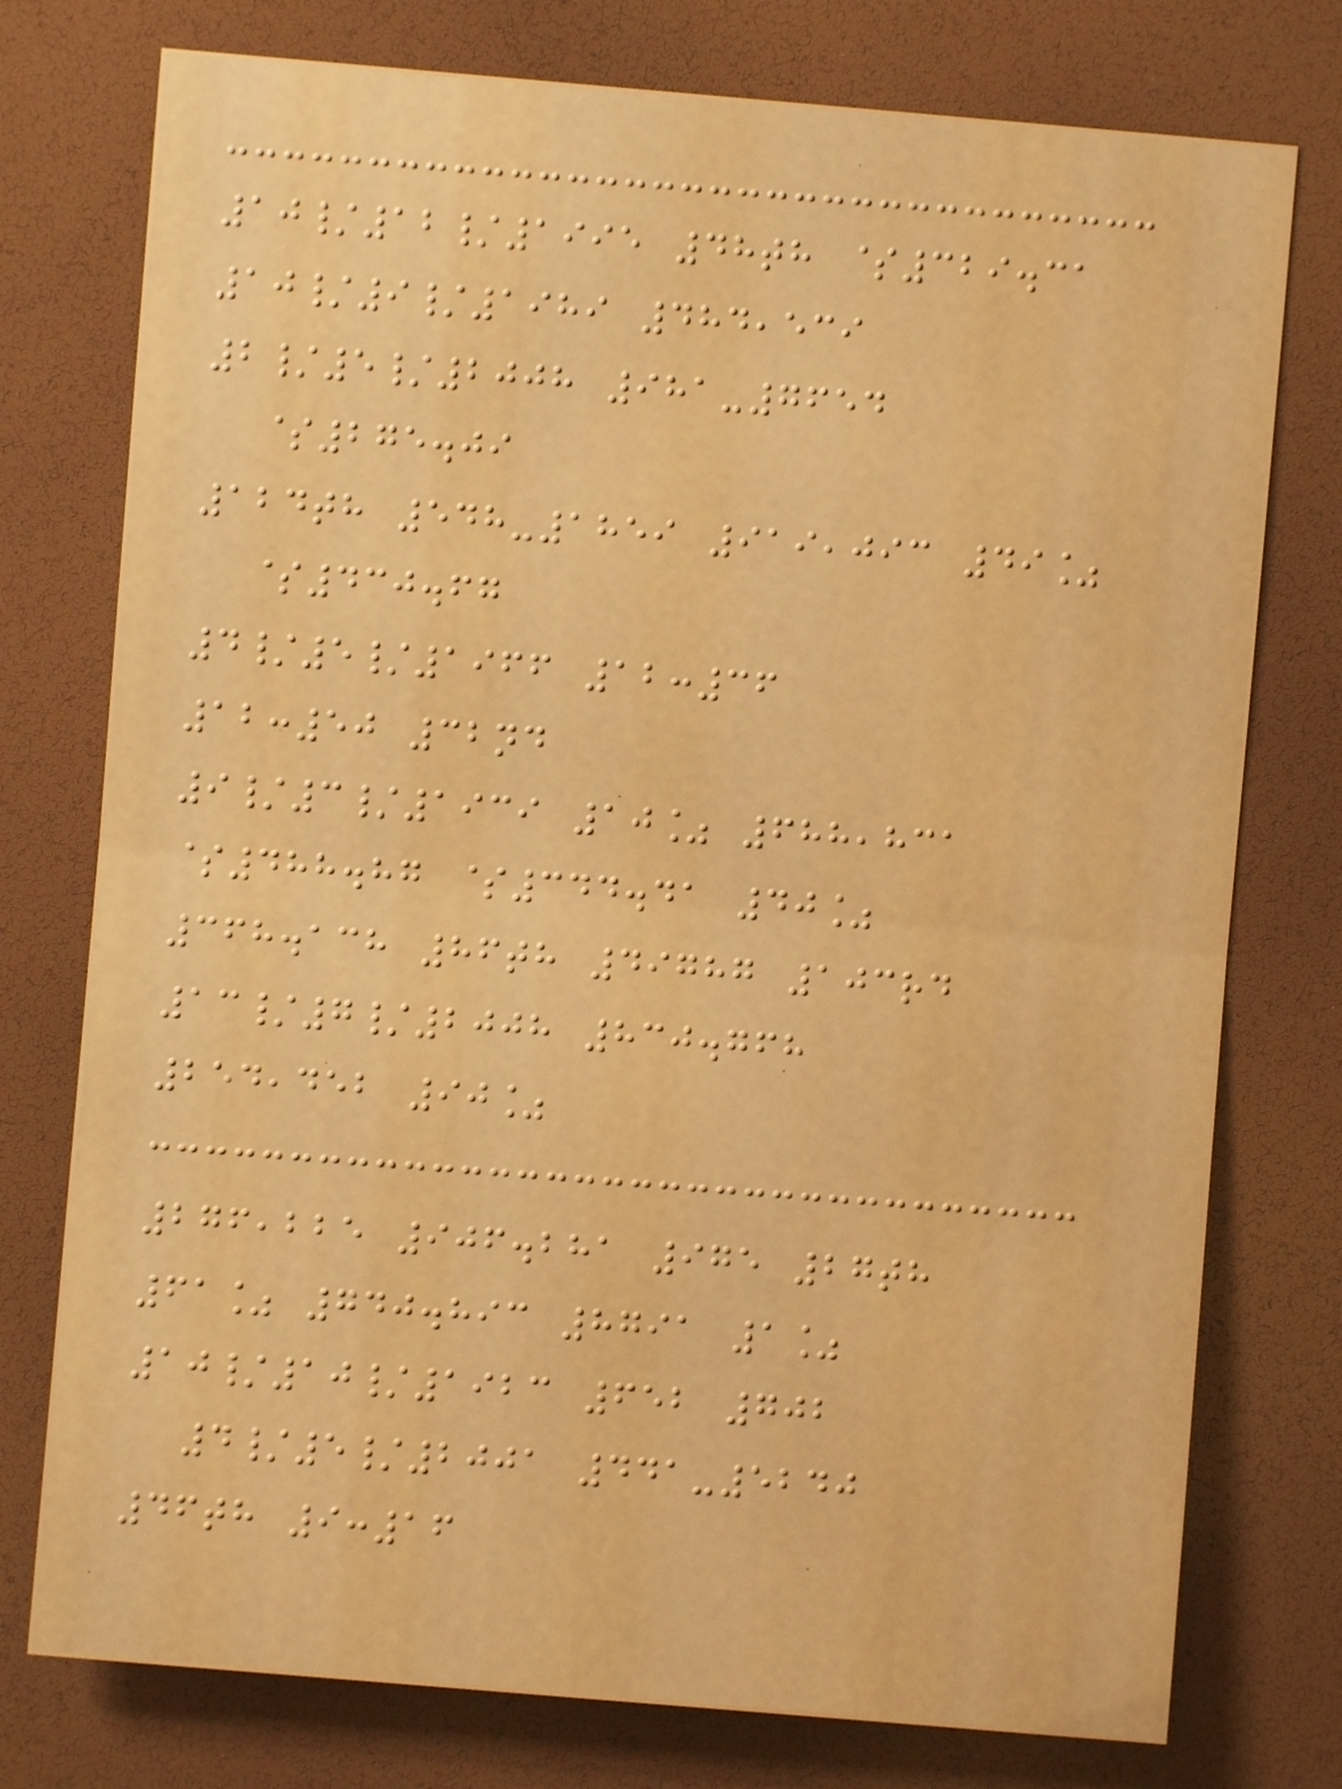10/12/1995 48th $329.31
10/9/1989 484,539
2/5/2008 981-7654
$275.09
124th 548-1859 919,093 49%
$430.67
4/5/1966 12:36
12:50 32nd
9/3/1939 10% 688,831
$488.87 $344.41 40%
368.138 86th 49787 103rd
13/7/2008 830.768
254,452 90%
276,225 906.281 975 27th
61% 740.893 8791 1%
10/10/1923 652 702
4/5/2001 441-5240
46th 9:16
